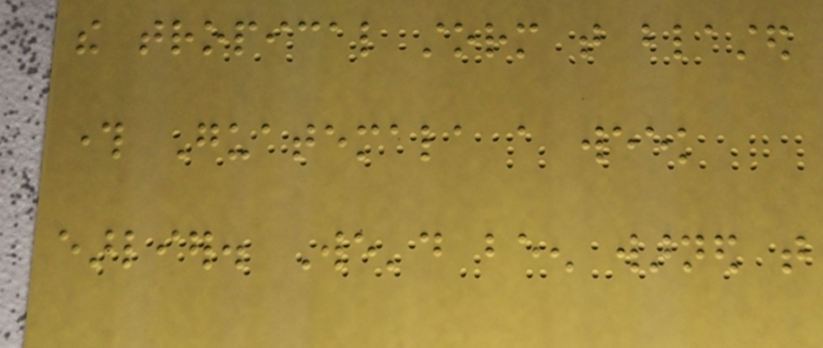the tropical storm that blasted
through Guatemala a week
earlier. We'd been warned that
